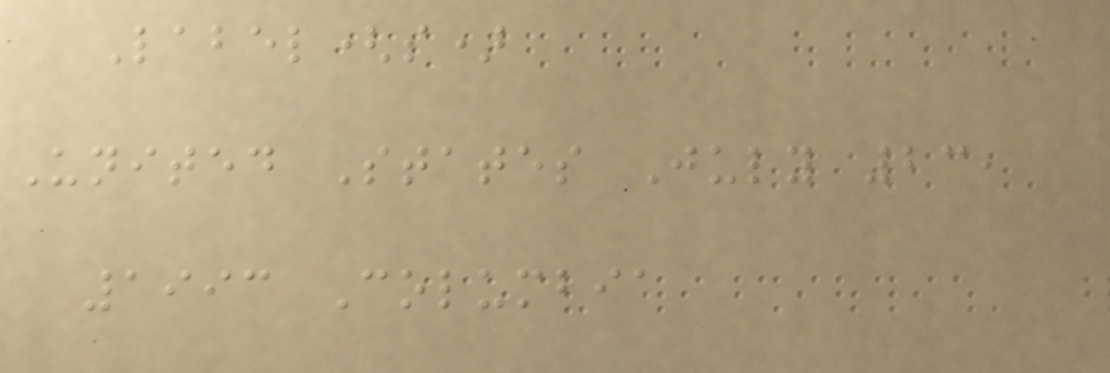Label(s)
United States July 23,
1993 Columbia
